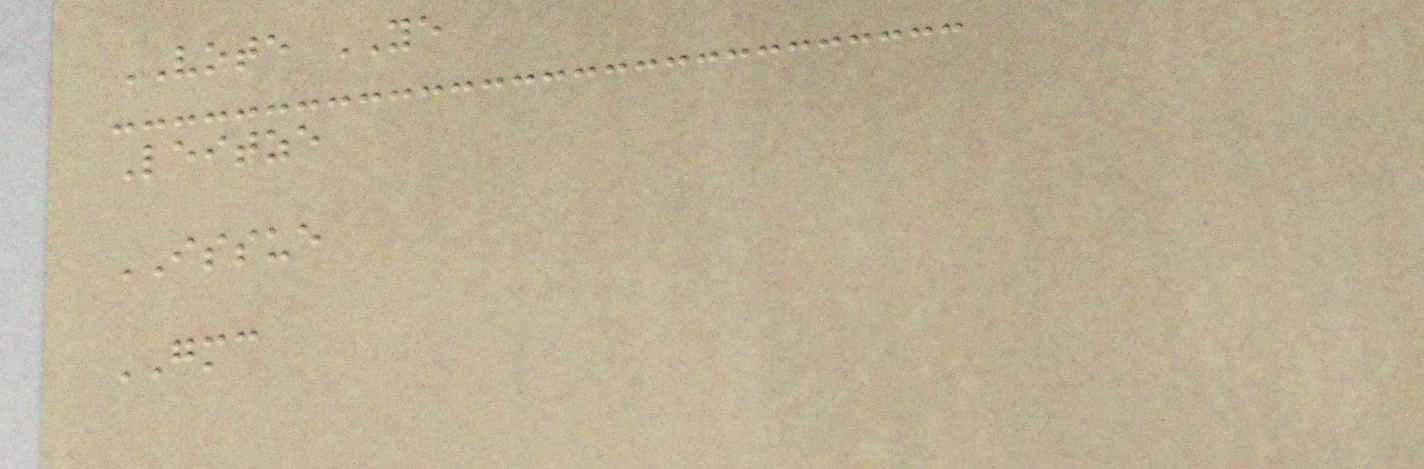VOTE YE
Leitze
ISSUE
GMC
